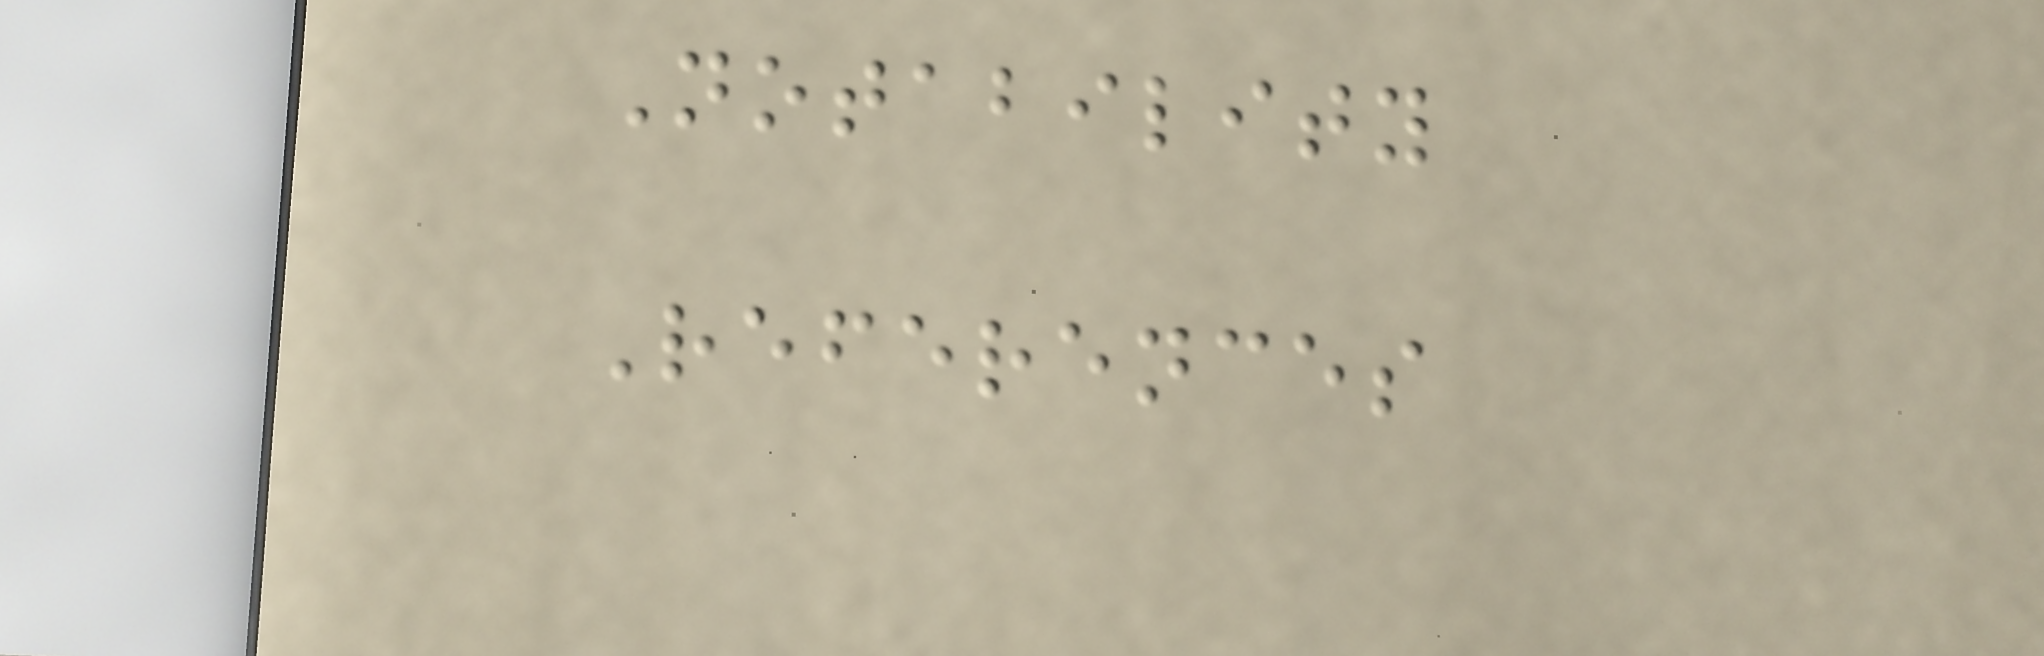Notability
References
